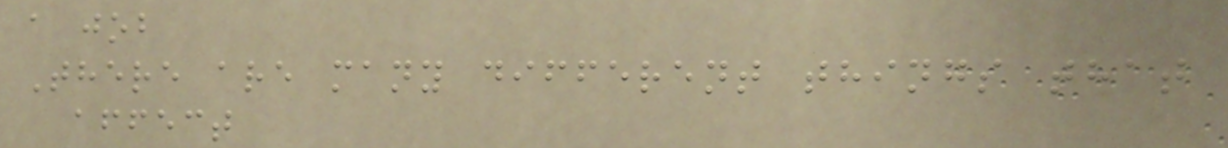a job
There are many different things that
affect
